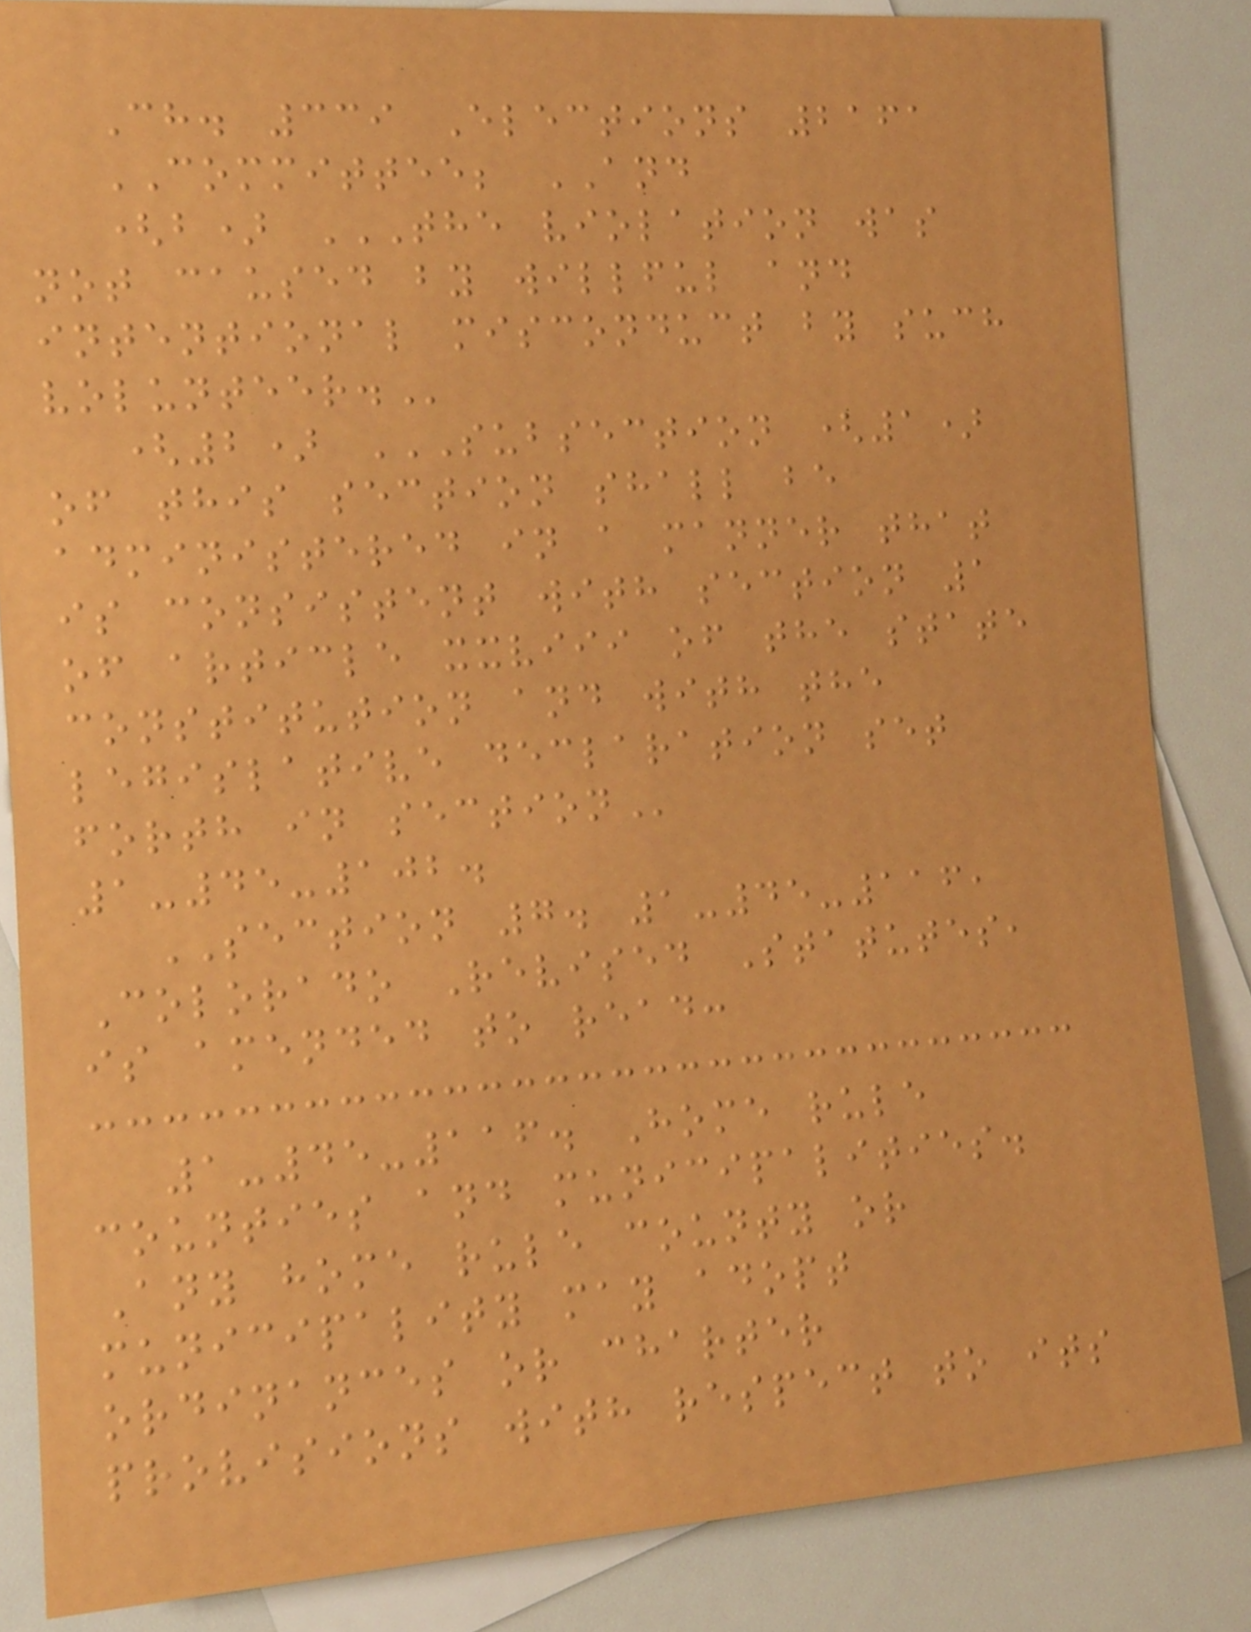Ch. 339 Elections 2161
COMMITTEE; AND
(b) THE VIOLATION WAS
NOT CAUSED BY WILLFUL AND
INTENTIONAL MISCONDUCT BY SUCH
VOLUNTEER.
(2) SUBSECTION (1)
OF THIS SECTION SHALL BE
ADMINISTERED IN A MANNER THAT
IS CONSISTENT WITH SECTION 1
OF ARTICLE XXVIII OF THE STATE
CONSTITUTION AND WITH THE
LEGISLATIVE DECLARATION SET
FORTH IN SECTION
1-45-102.
SECTION 7. 1-45-116,
Colorado Revised Statutes,
is amended to read:
1-45-116. Home rule
counties and municipalities.
Any home rule county or
municipality may adopt
ordinances or charter
provisions with respect to its
